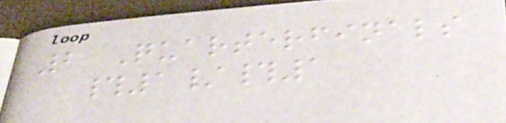2 Quarterfinals
#1/#1
